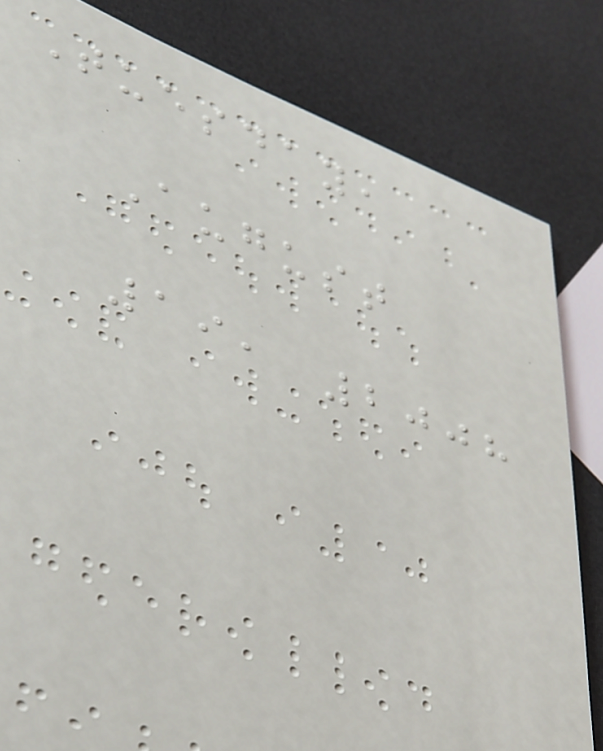Tuesday,
August
19, 2008
